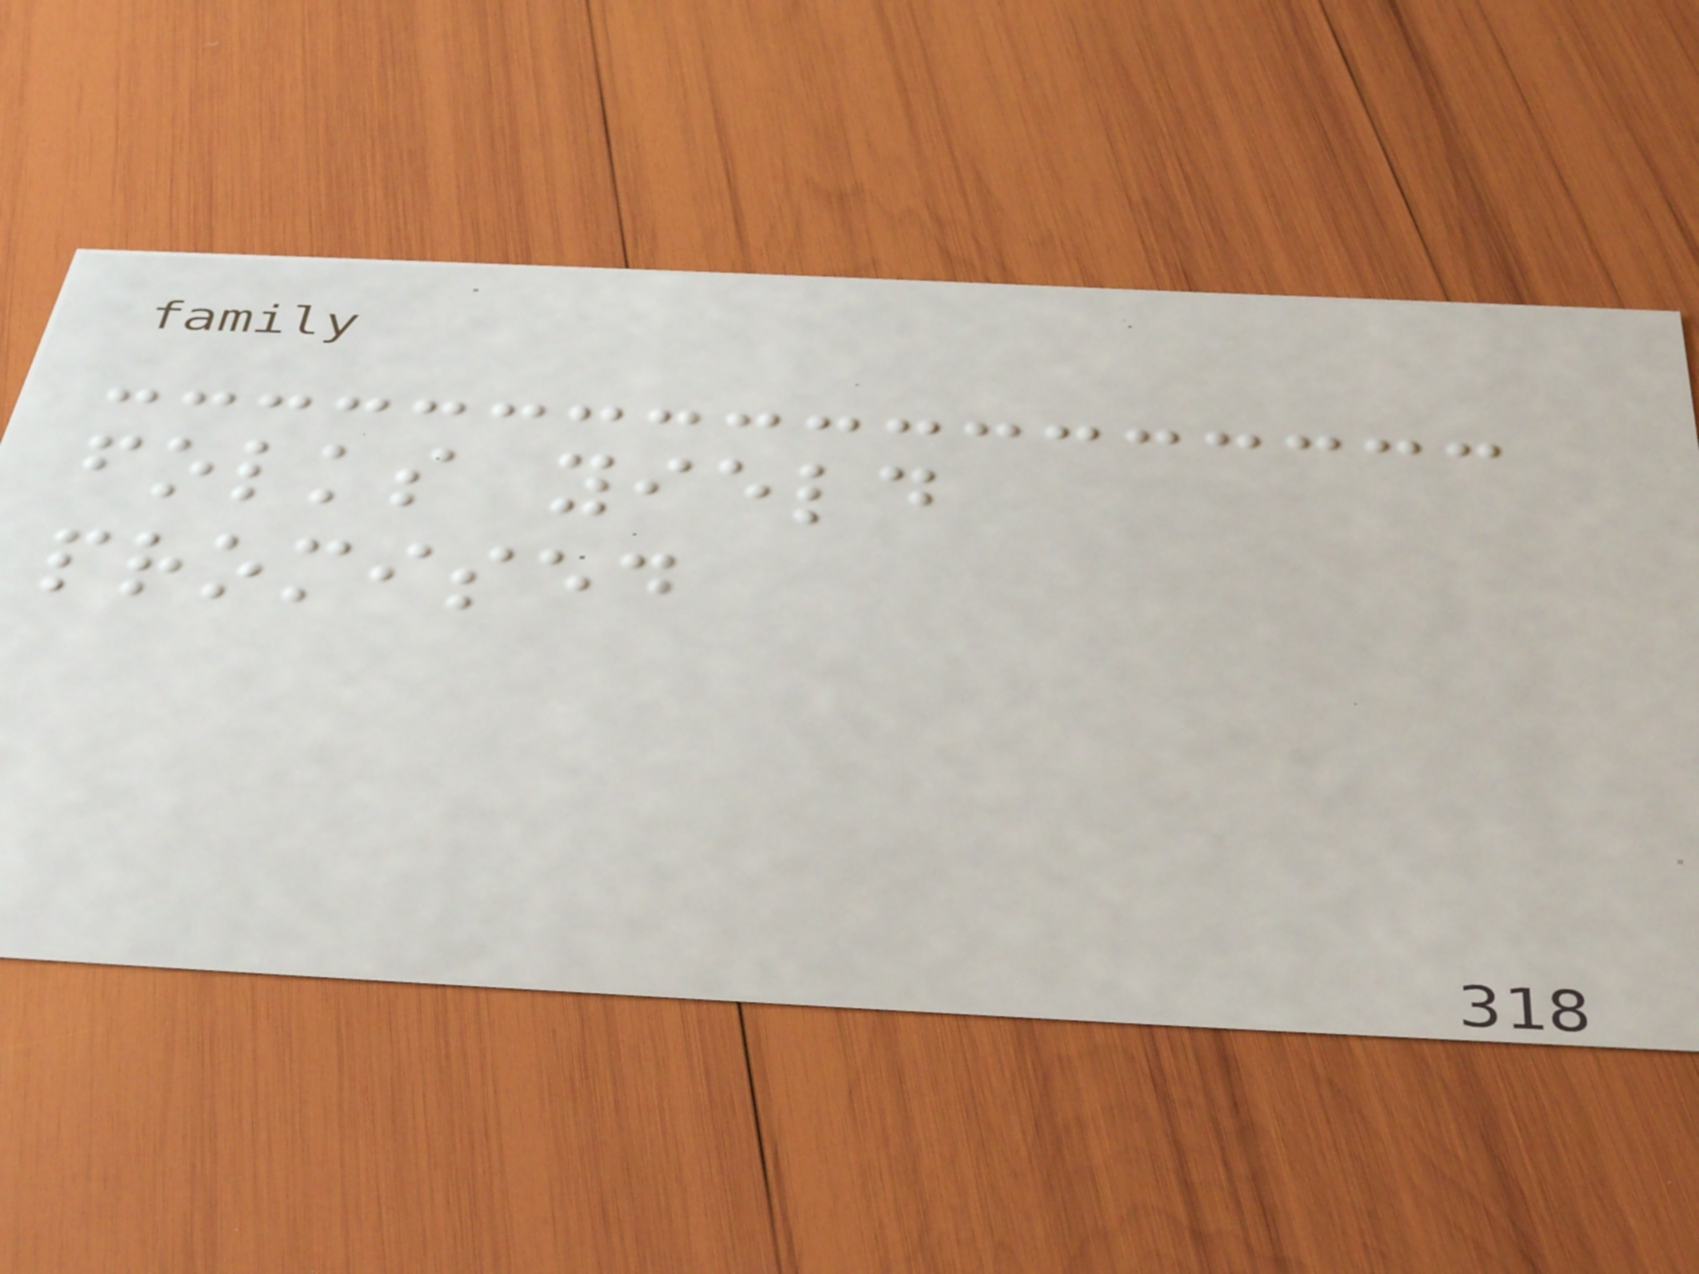folks yield
promised
